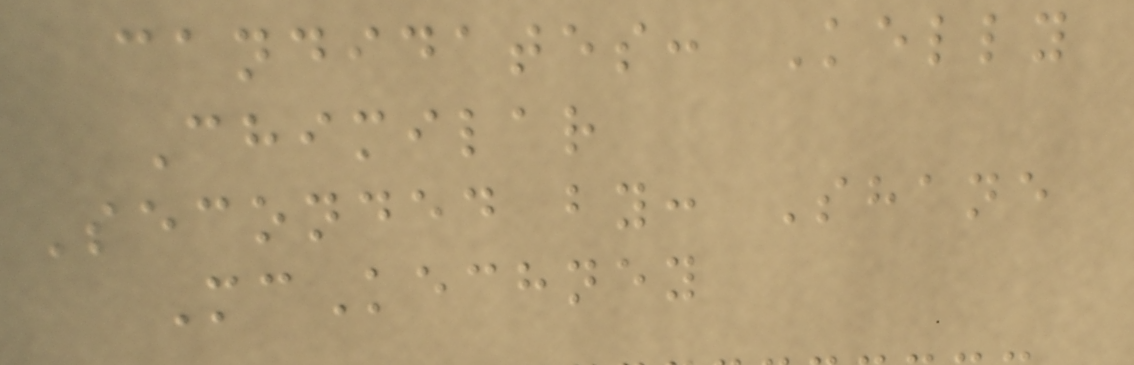candidates: Kelly
Chimilar
Seconded by: Shane
McKechney
